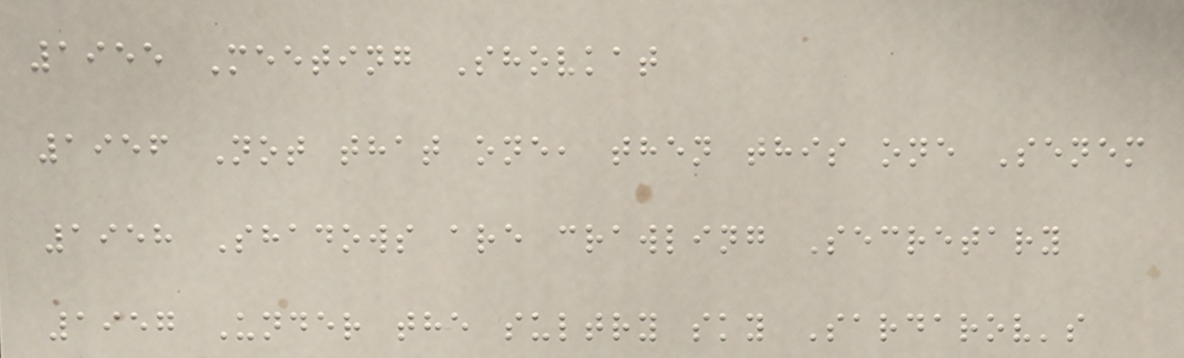1955 Meeting Shovkat
1956 Not that one, then this one Senem
1958 Shadows are crawling Secretary
1957 Under the sultry sky Sardarov's
